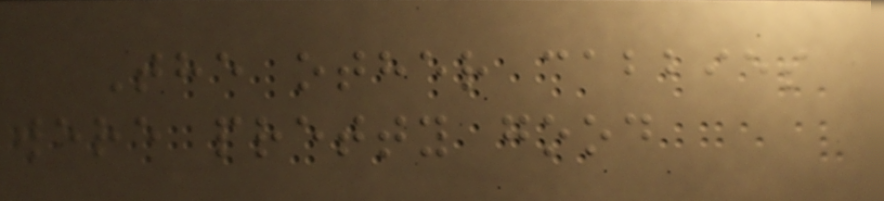The other cabbies
were pretty good
